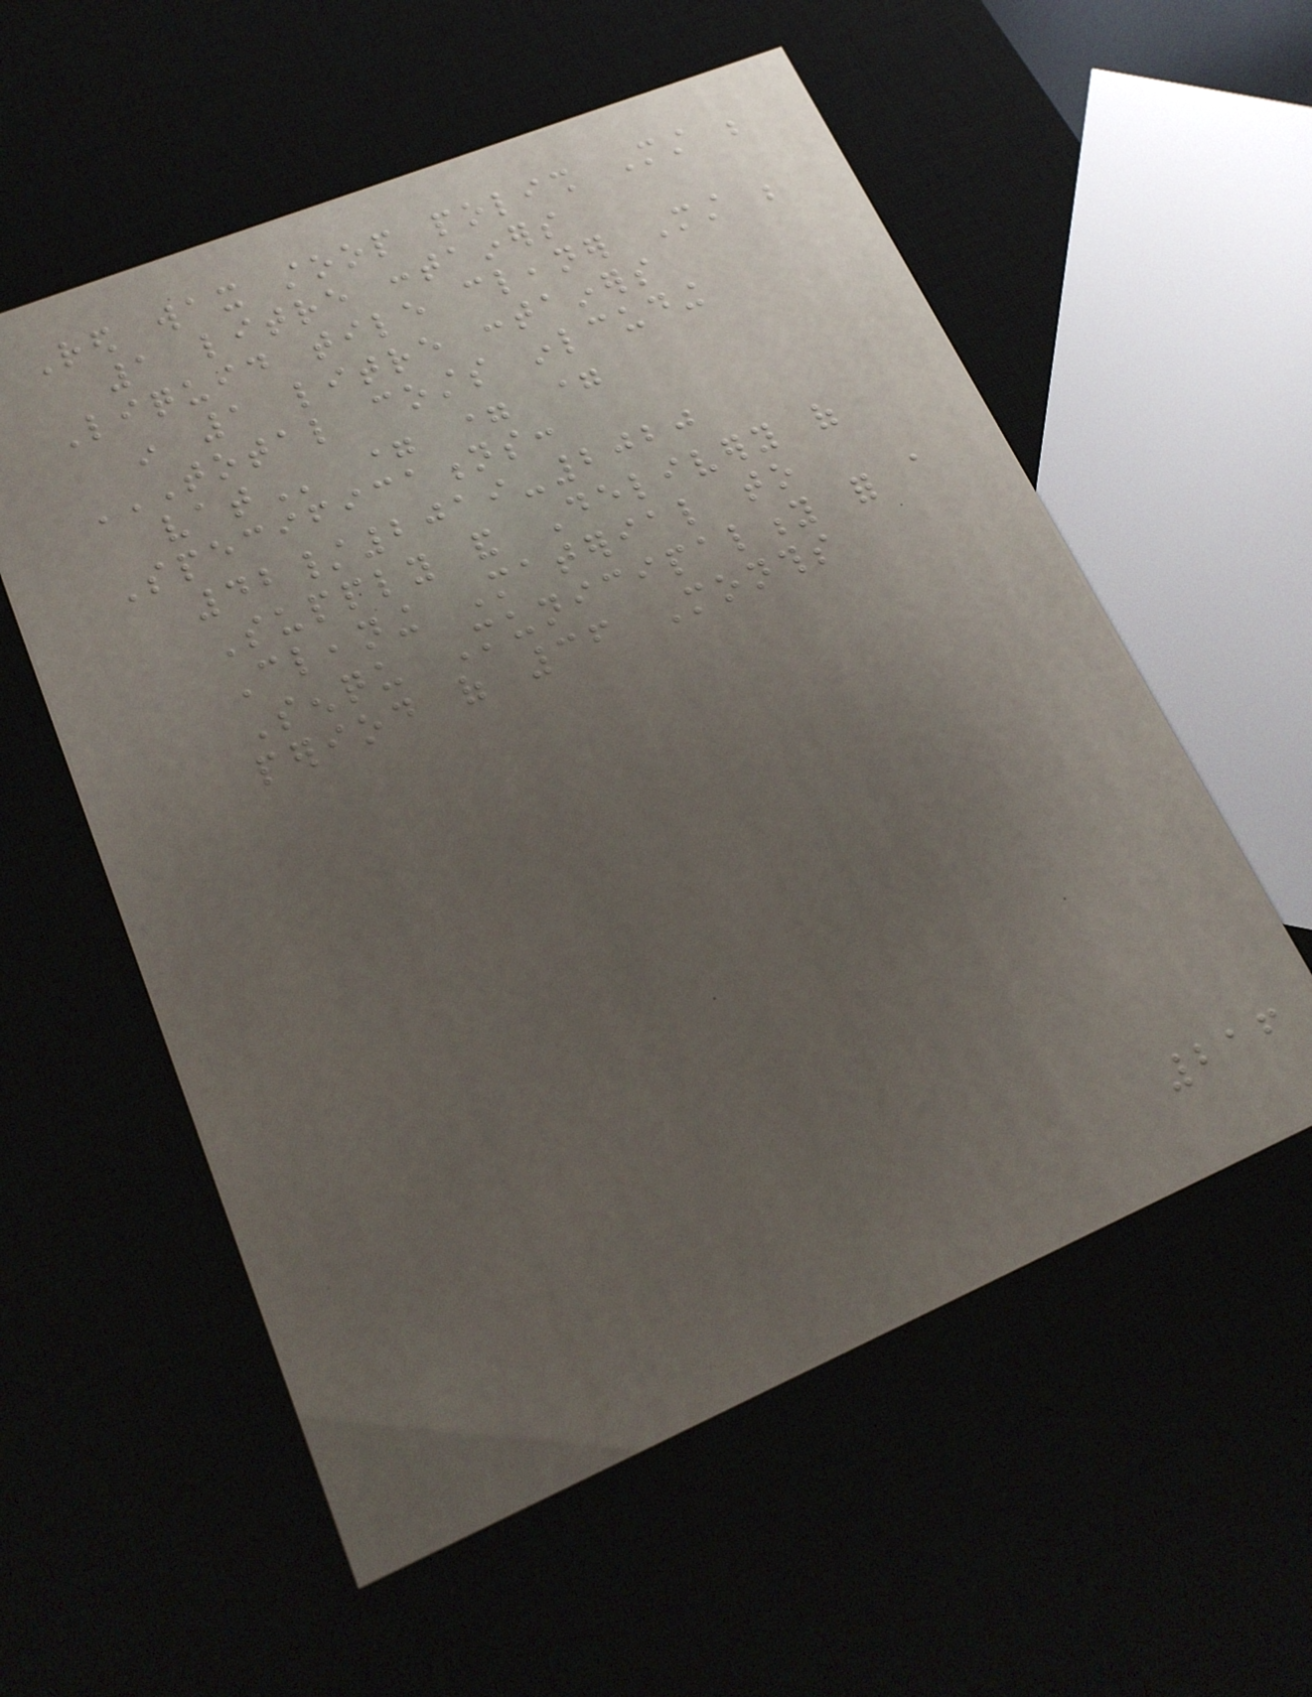Red wax stoop polish Must be
1 litre containers
Liquid tile cleaner Must be
in 1 litre containers
TOTAL COSTS INLCUDING
VAT = = =
Specifications:
42/2019-2020
Supply and Delivery of
Cleaning Material to
Senqu Municipality for a
period of 36 Months
216
